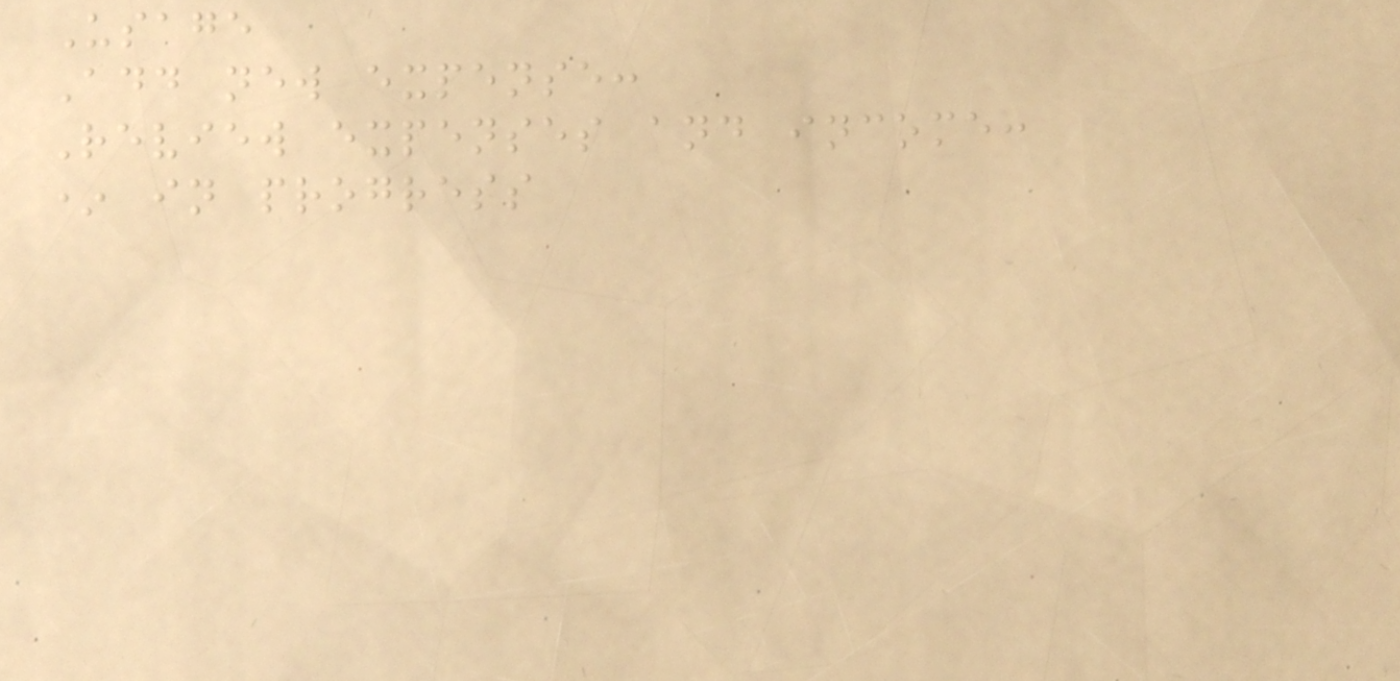Usage
Add new expense:
Review expenses and income:
* in progress
